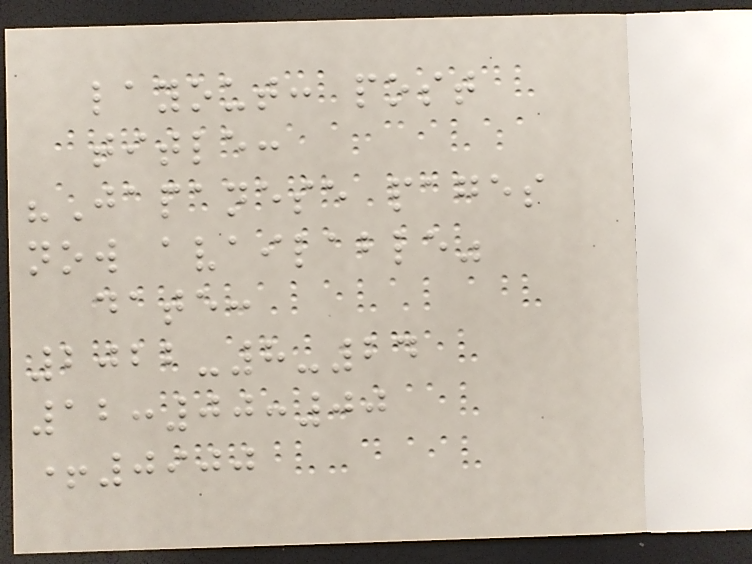layout: post
title:
"Japanese pages
now available"
date:
2022-8-24
12:00:00
+0900
